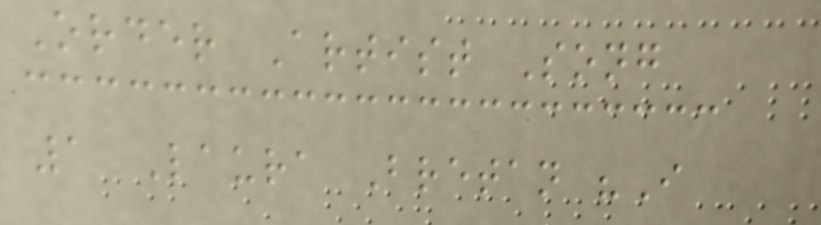Order Artist Song
1 Laura Bretan "I
